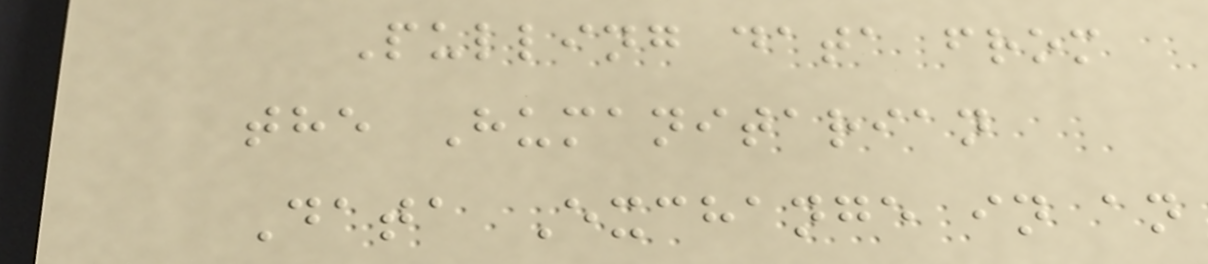Pulling data from
the Humanitarian
Data Exchange in an
